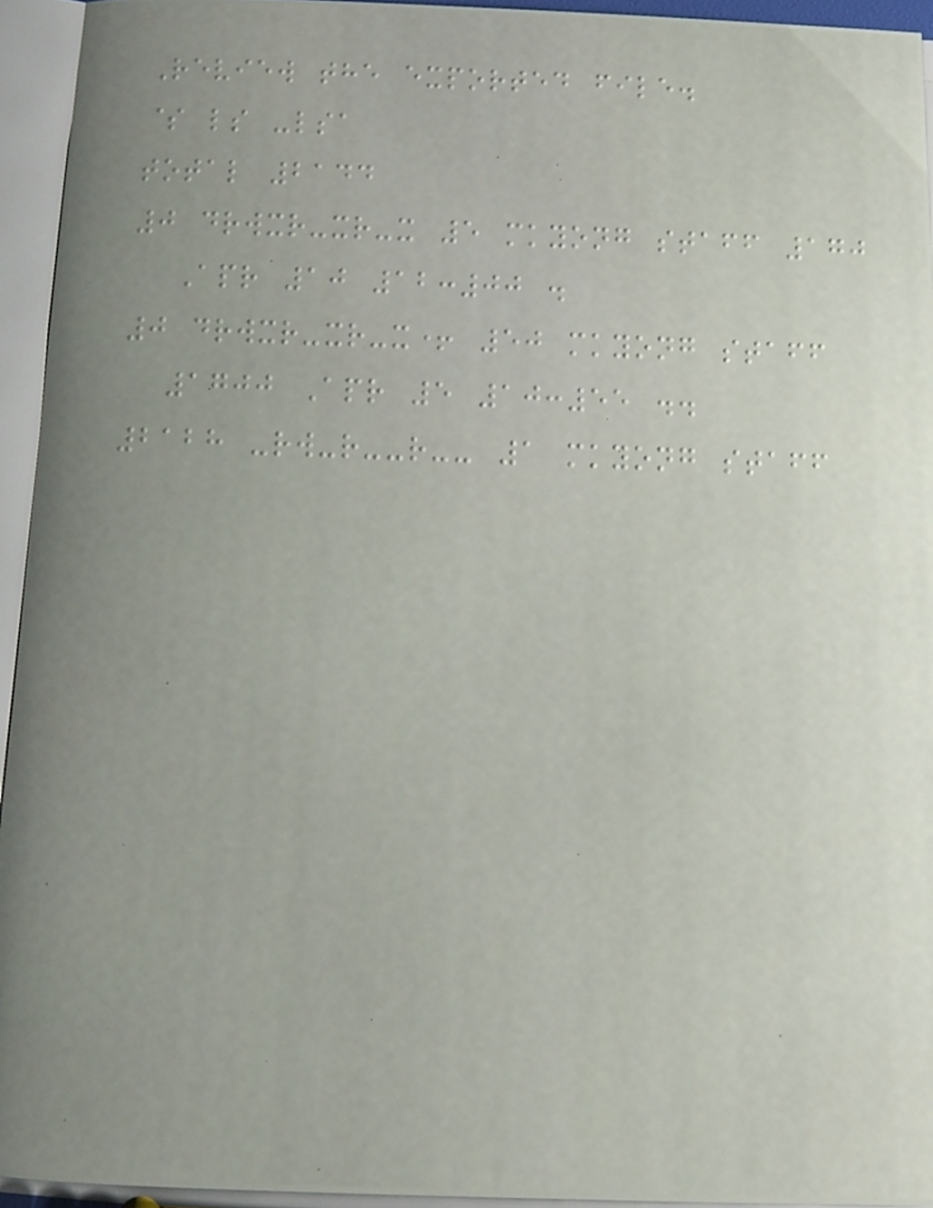Review the exported file.
$ ls -lsa
total 2144
0 drwxr-xr-x 5 mkyong staff 170
Apr 10 12:00 .
0 drwxr-xr-x+ 50 mkyong staff
1700 Apr 5 10:55 ..
2128 -rw-r--r-- 1 mkyong staff
